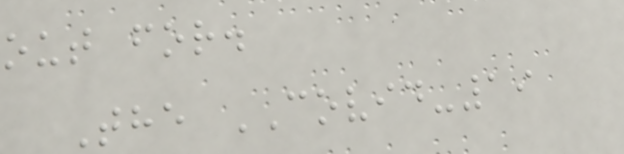out for.
The COVID-19
